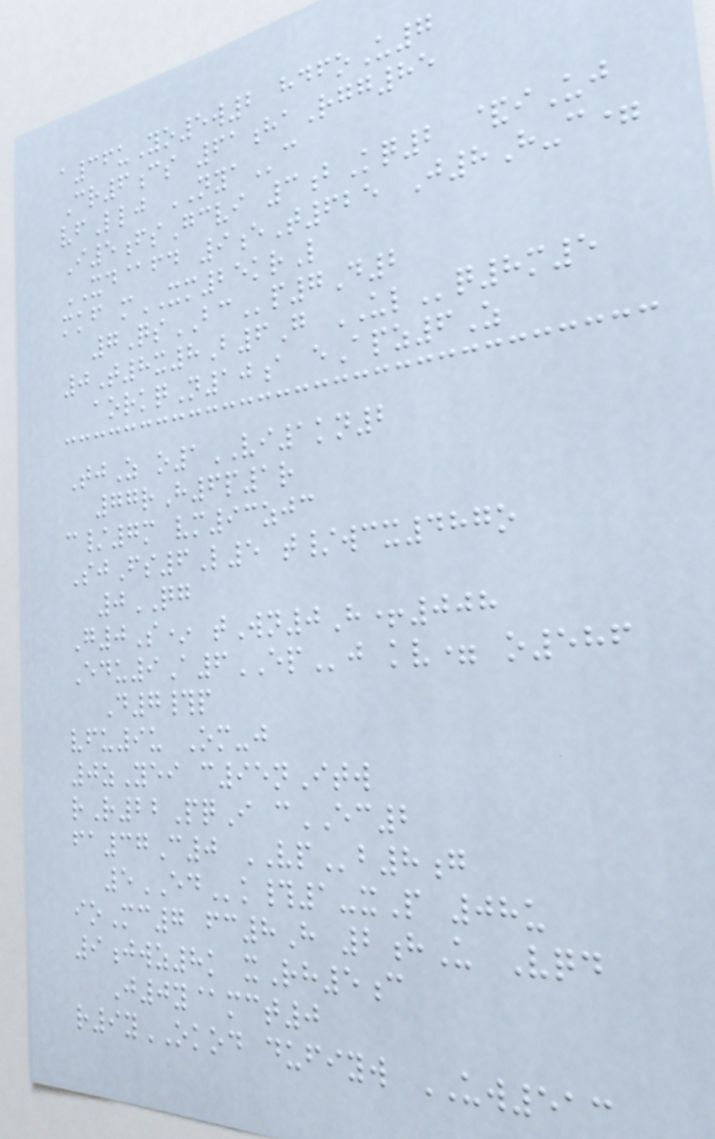a36uYo5w2 hdfoU7
Cr6cs 61haRgg85
vfLlj NYAc
I5fsGcvi 3bKq2 &iUj
XD@fd 9eT625 J8H-c=
mkf mXM25krL
7QsBCp7D2
0T8x8B6G ULq8m5
aorkqN10a eApz6Z
TjZ o1VI1kn2
77rH6p1r
c/7m vm93zjc
SjFs6L5 t/wcx487o
0QG
G0S* tWn0H+008
Edu9A6EPj kv= o586
D7#p
vfu9u Om-j
0zYei c95nItw
rR22PqI cEC2
fa37C0 VPb8g
5EDk#1-xP 08u
ioMc7 fc8H 2hU Vqd
9jwz8k xRh5c
J0y@mct0
r9yOKOD dufiyw UW513
